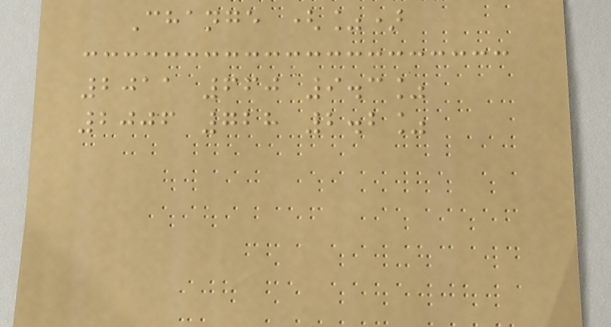Change (%)
2011 660 9.3%
2006 728 2.2%
